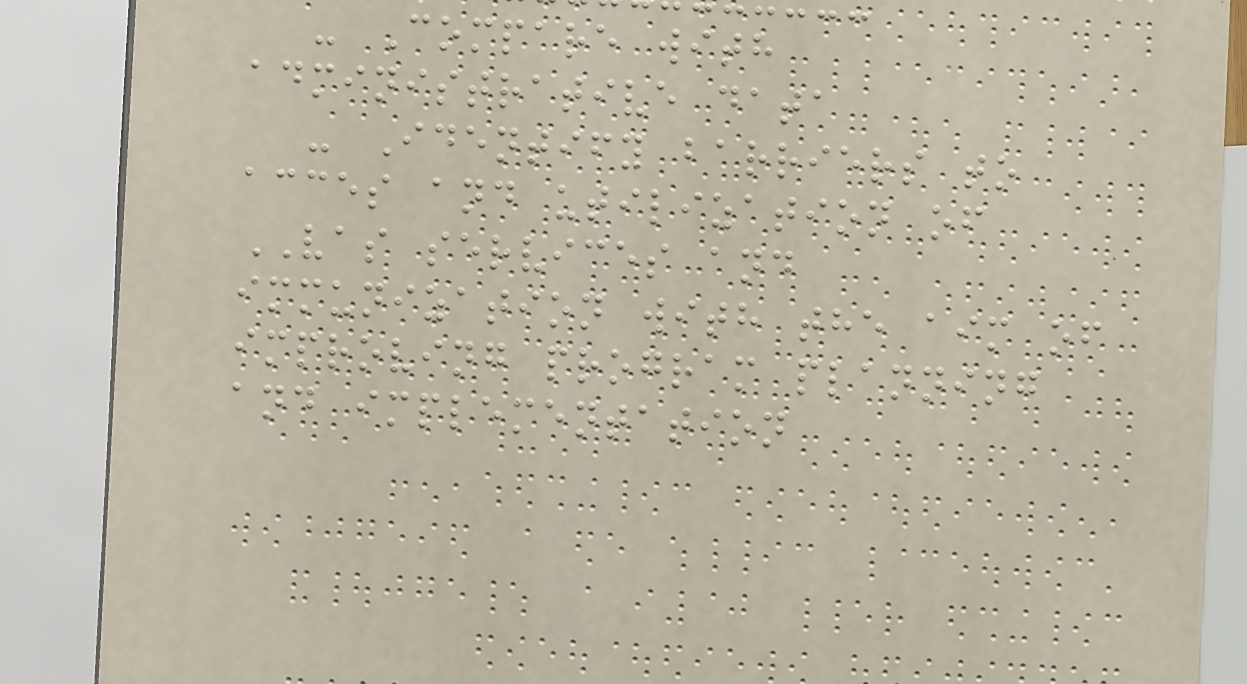- Compare with
administrative data
- Identify barriers to
acces and utilization of
VAS services and
immunization with the aim of
improving program planning
and implementation
